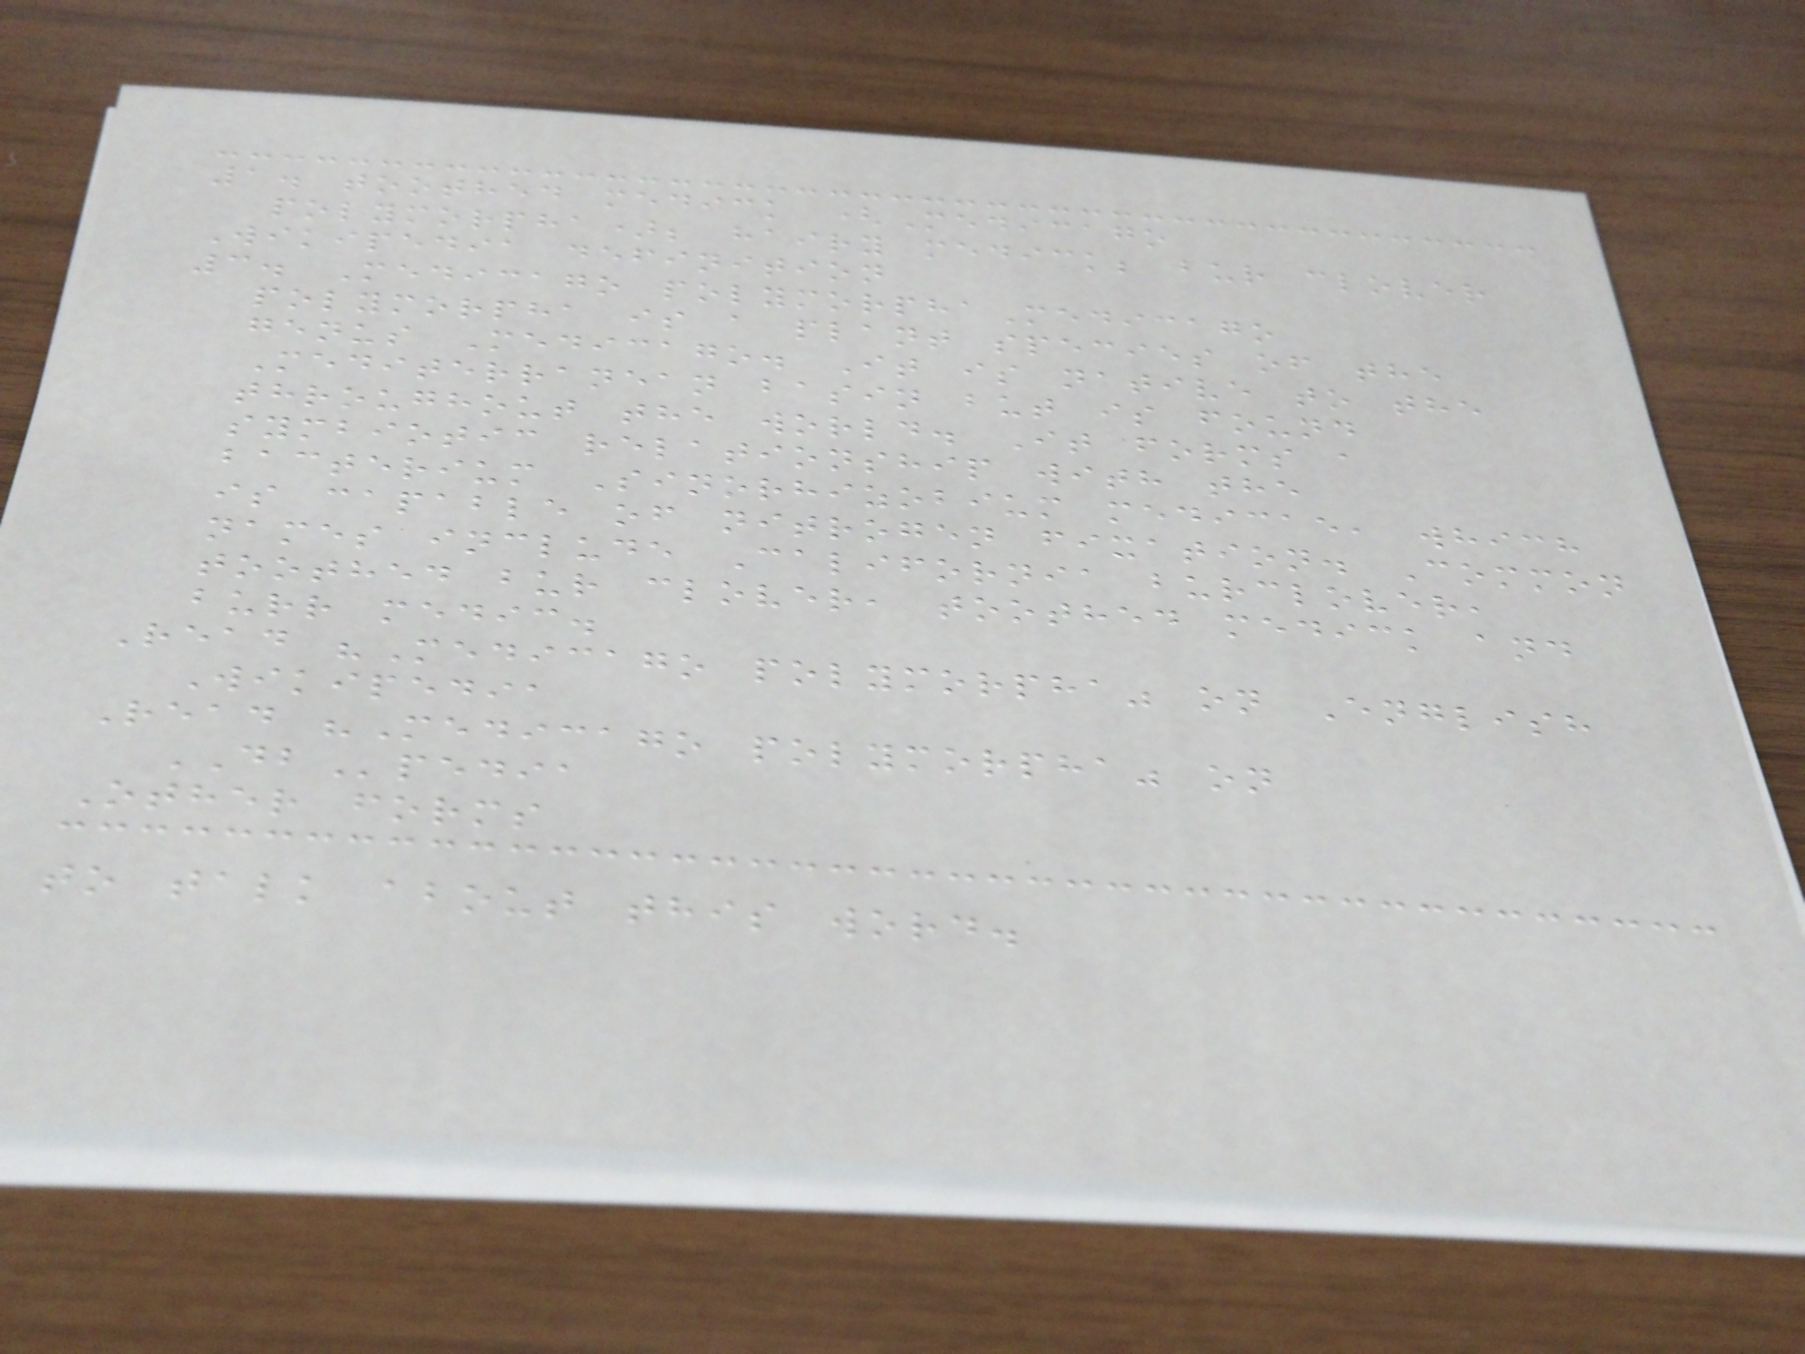1. toothed medick (Medicago
polymorpha); hairy medick; bur clover
Wikipedia definition
3. Medicago polymorphaMedicago
polymorpha is a plant species of the
genus Medicago. It is native to the
Mediterranean basin but is found
throughout the world. It forms a
symbiotic relationship with the
bacterium Sinorhizobium medicae, which
is capable of nitrogen fixation. Common
names include California burclover,
toothed bur clover, toothed medick and
burr medic.
Read "Medicago polymorpha" on English
Wikipedia
Read "Medicago polymorpha" on
DBpedia
Other forms
to talk about this word.
